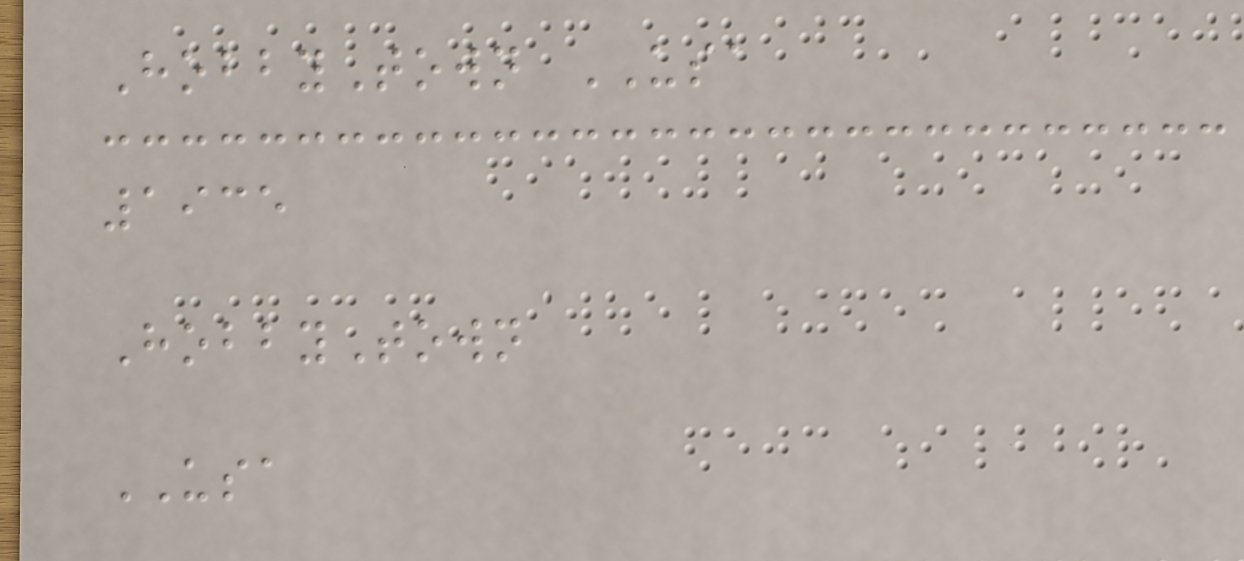HobbyTown USA
1935
HobbyTown
USA
